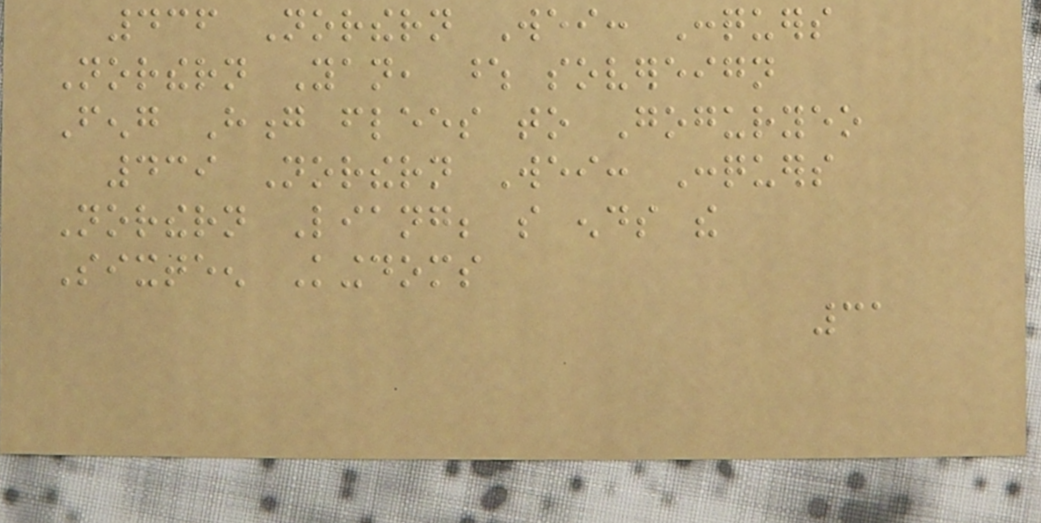436 Northern Wei: Conquers
Northern Yan, whose sovereign
Feng Hong flees to Goguryeo
439 Northern Wei: Conquers
Northern Liang; so ends the
Sixteen Kingdoms
31
